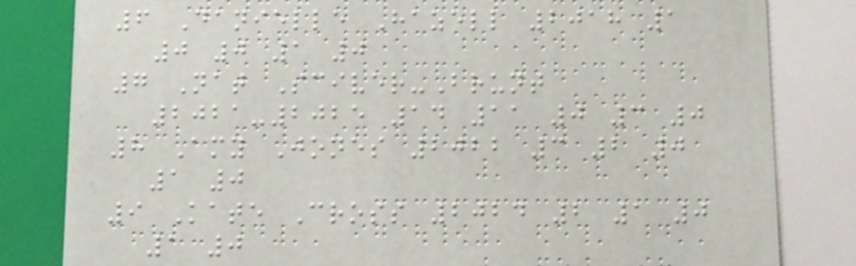6 Danielle Hazell 2018 1
0 0 1 0
7 Nat Sciver-Brunt
2021-2025 14 11 0 3 0
8 Amy Jones 2022 3 2 0
1 0
9 Kate Cross 2024 2 1 0
1 0
